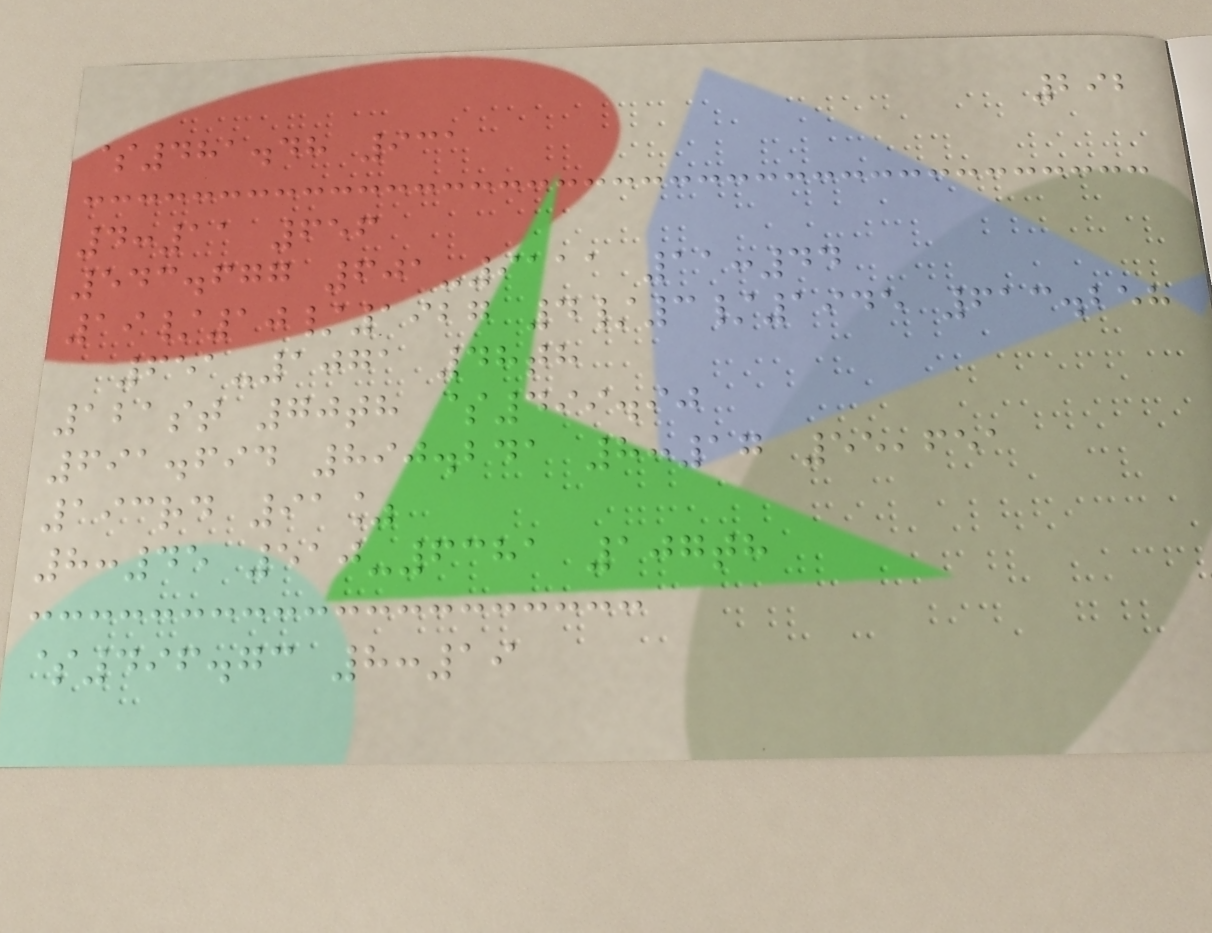292
$481.48 931
4:11 656
543.677 601-9111 11:44
19/10/1927 4/3/1945 613.258
651-1071 48th
121st 70th $499.90
691.694 890.241 8:17 55,651
193rd 91%
8:45 510-6381 107th
$496.73 8:19
